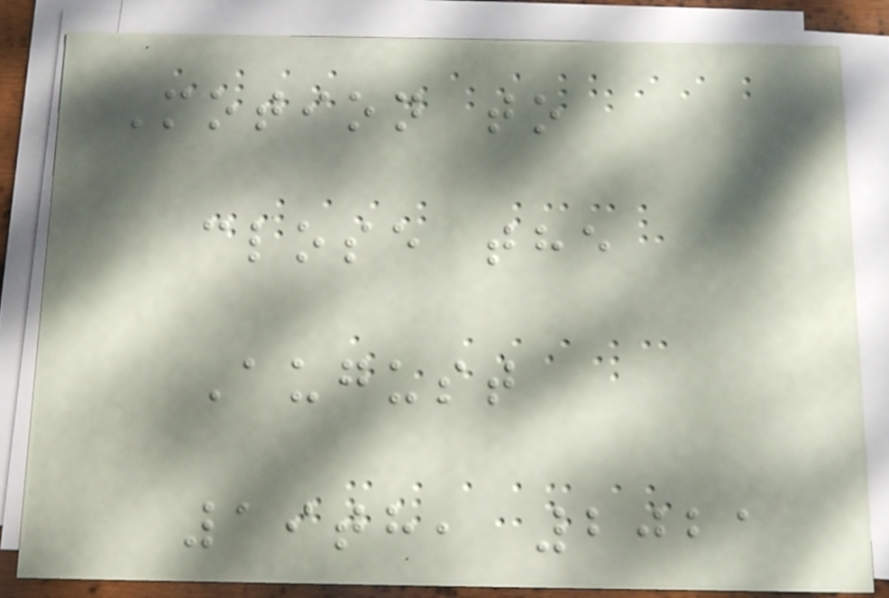Motion to
close the
August
19th, 2021
